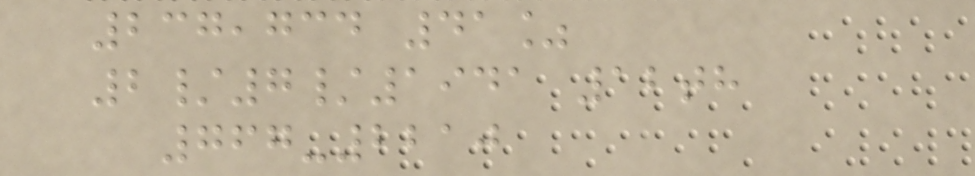237,734 41%
2/7/1941 12th
767-2210
